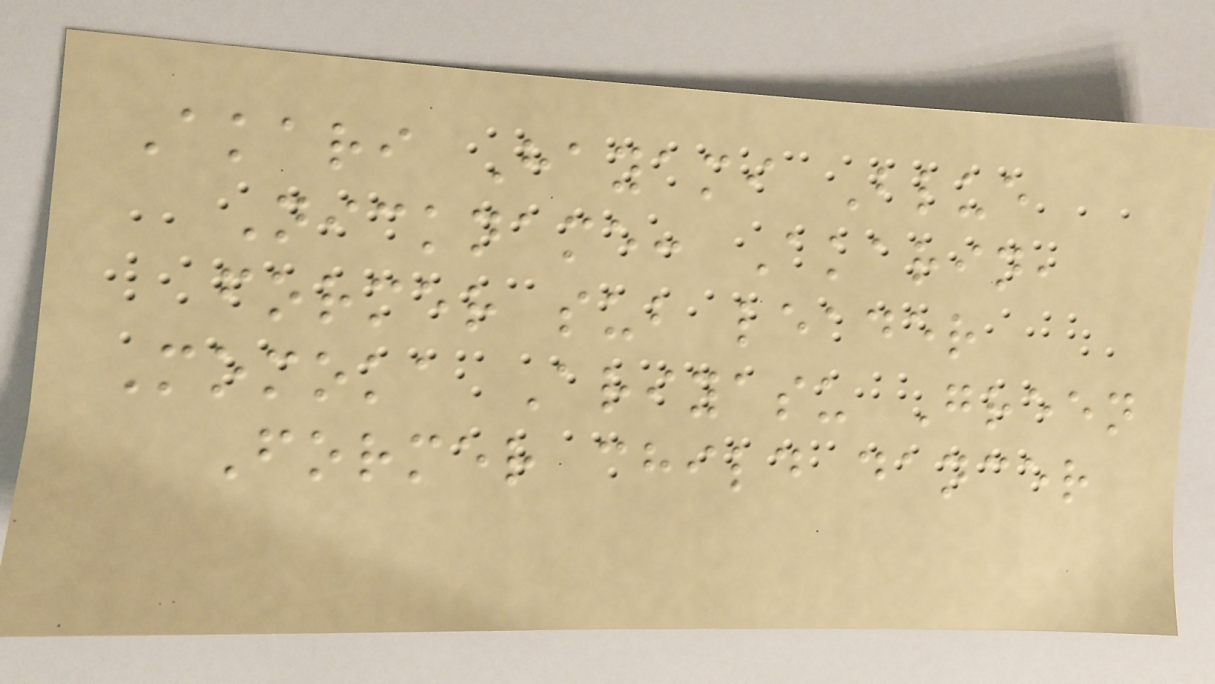Akari Hayami Blue
Nickname: Akarin,
former sub leader
Momoka Ariyasu Green
Former child dancer
